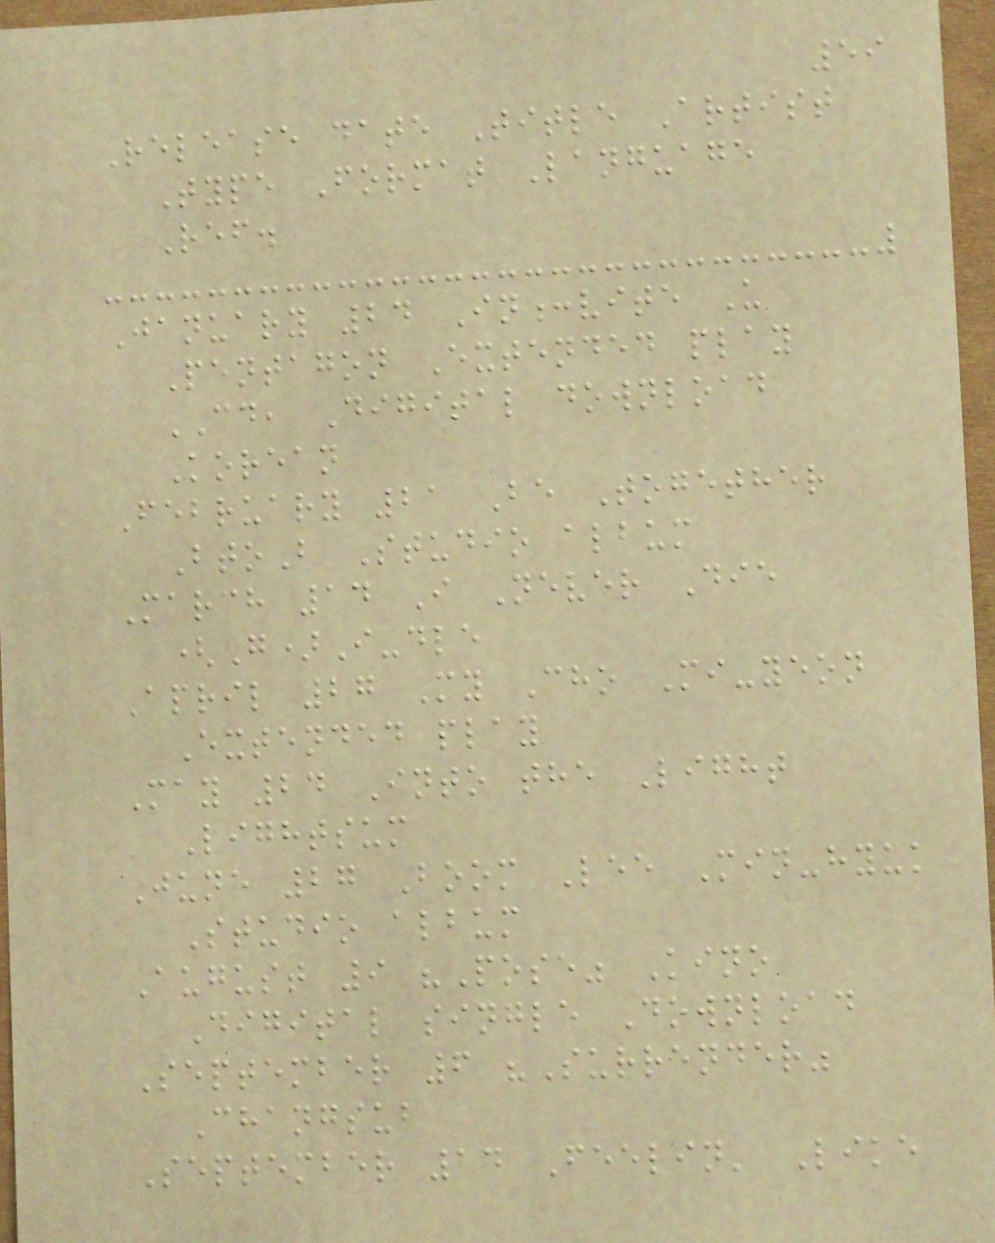59
Release date Title Artist
Type Format Language
Ref.
January 24 In:vite U
Pentagon Extended play
CD, Digital download
Korean
February 21 Be Together
BtoB Studio album
March 14 I Never Die
(G)I-dle
April 27 My Cho Mi-yeon
Extended play
May 24 Into the Light
Lightsum
June 27 Boom Lee Min-hyuk
Studio album
August 9 "Pose" Kino
Digital single Download
September 6 "Surrender"
Changsub
September 14 Feelin' Like
